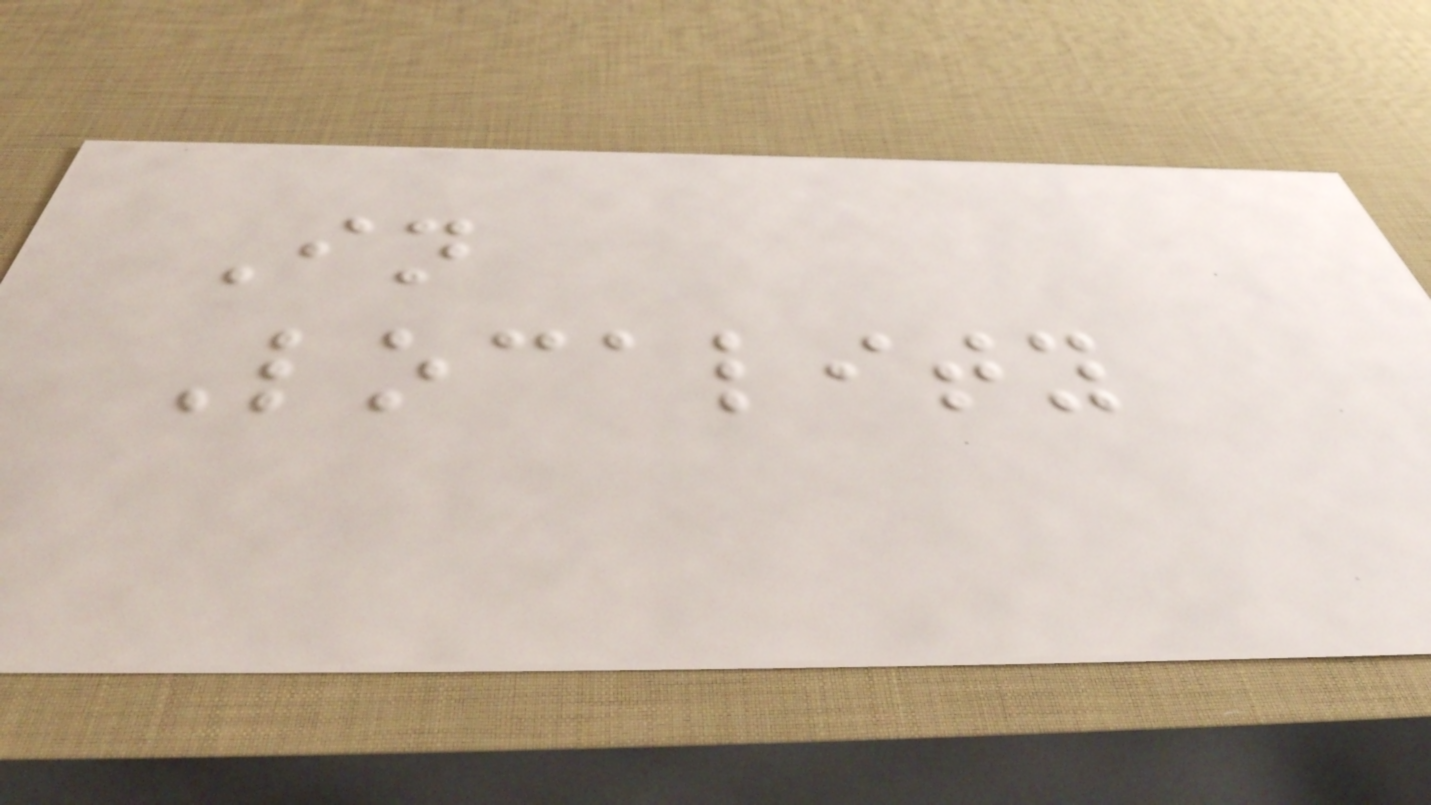In
Locality
